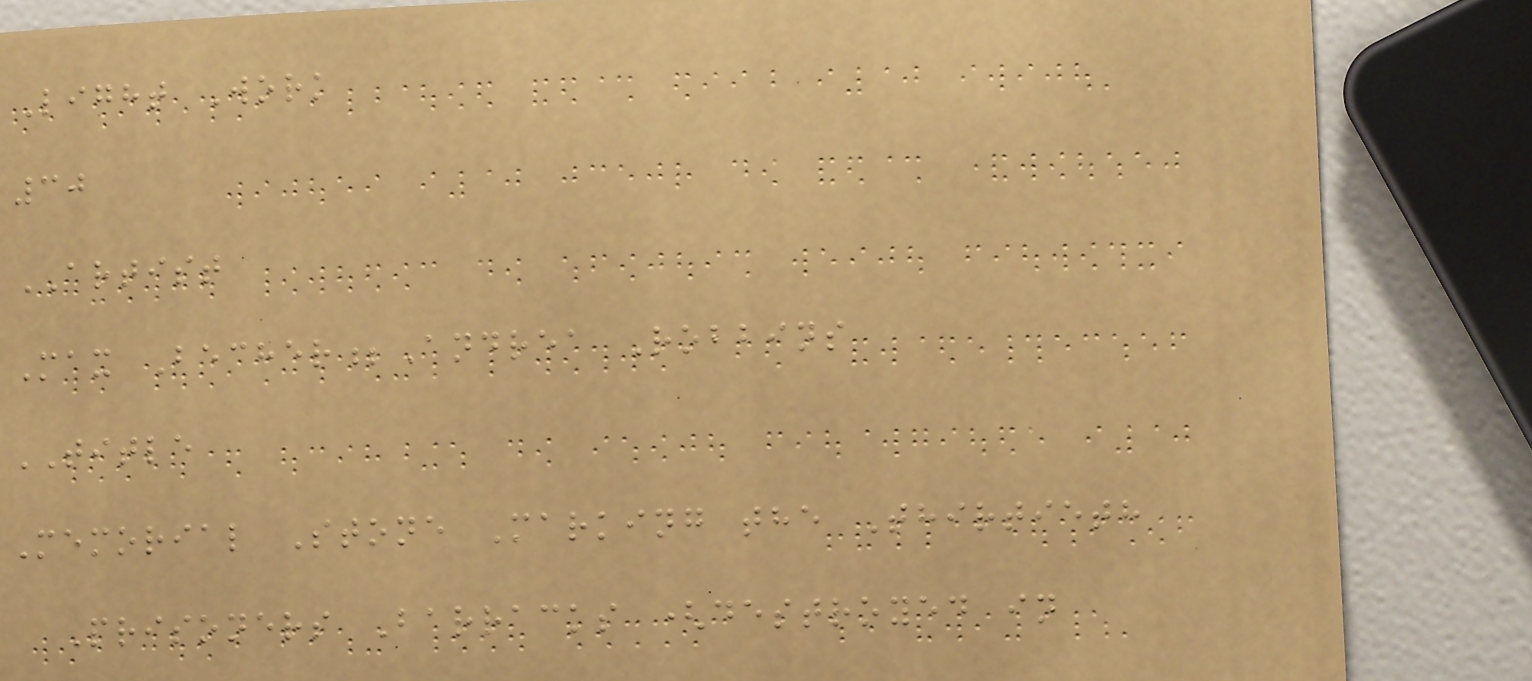Light Work
30
ARTIST
Max Becher;Andrea Robbins
TITLE
Memorial Stone Marking the Thirtieth
Prisoners Barracks (destroyed in
